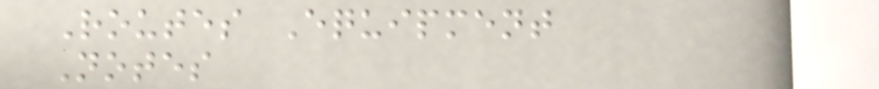Routes Equipment
Notes
